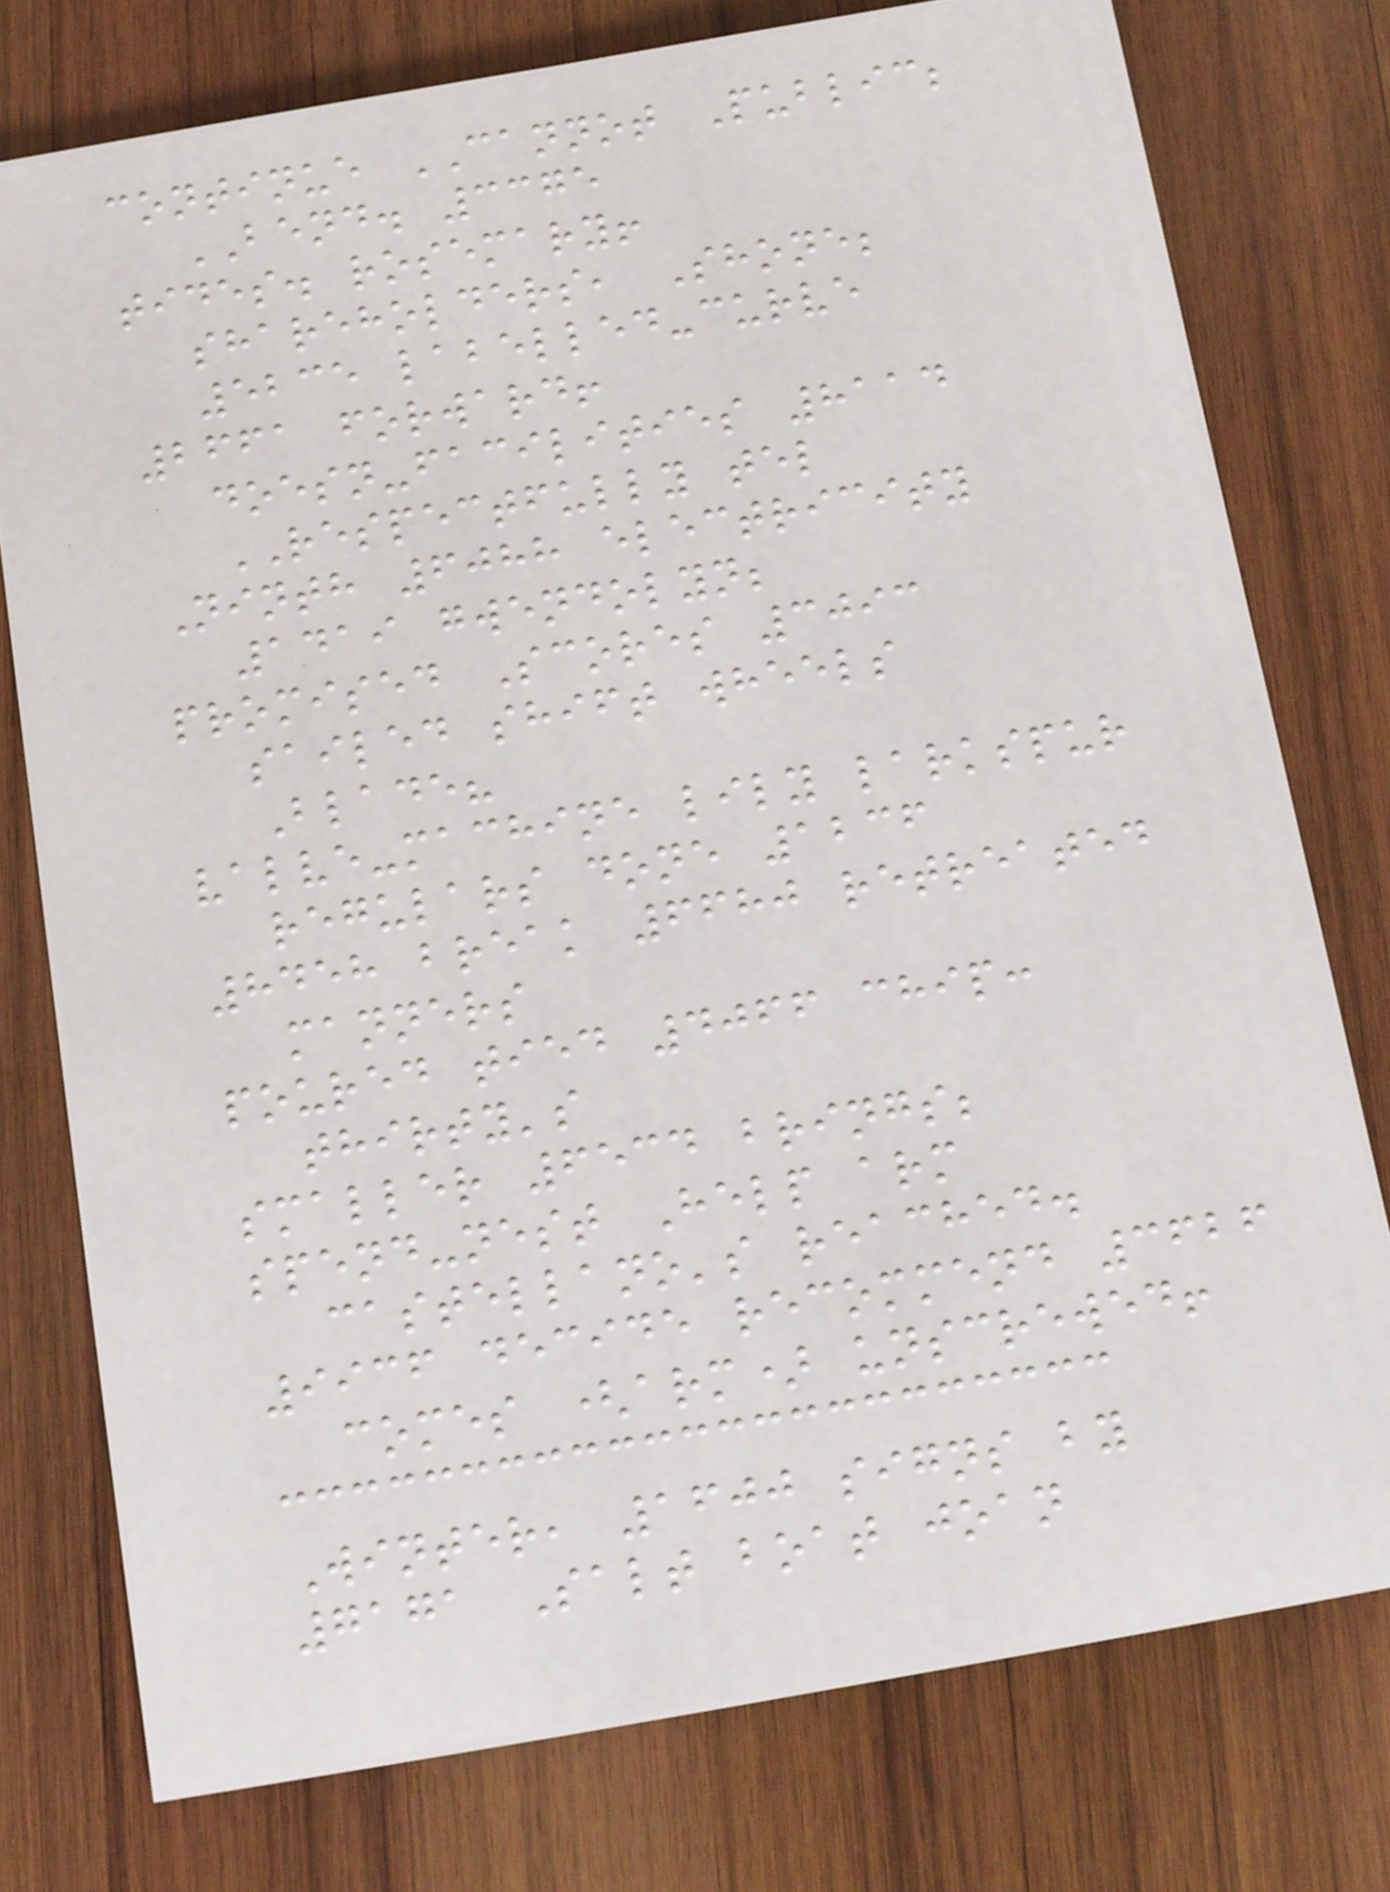continue CANNOT Public;
BEND. 3375
tides. rosemary!
shareholders, Shone;
5235 labelled-curve
2661 forward!
doesn-facilities 8114
RESPECTFULLY tel
Ninth 6088 electricity
1419 gwendolyn;
promised Scores 3093
sailed shift wheels
Blade?
valve-machine lily larkspur
regulars done 1236
8458 break 6680 retreated
manners
poured tied 4066 chip:
thirty's
smaller 6534 brings;
spend-nest Help arm
castellano's reached.
9936 decide recommend 3626
comes (arm) unscrewed!
Winter, 1600 signs by
7171 Salt boat joan
